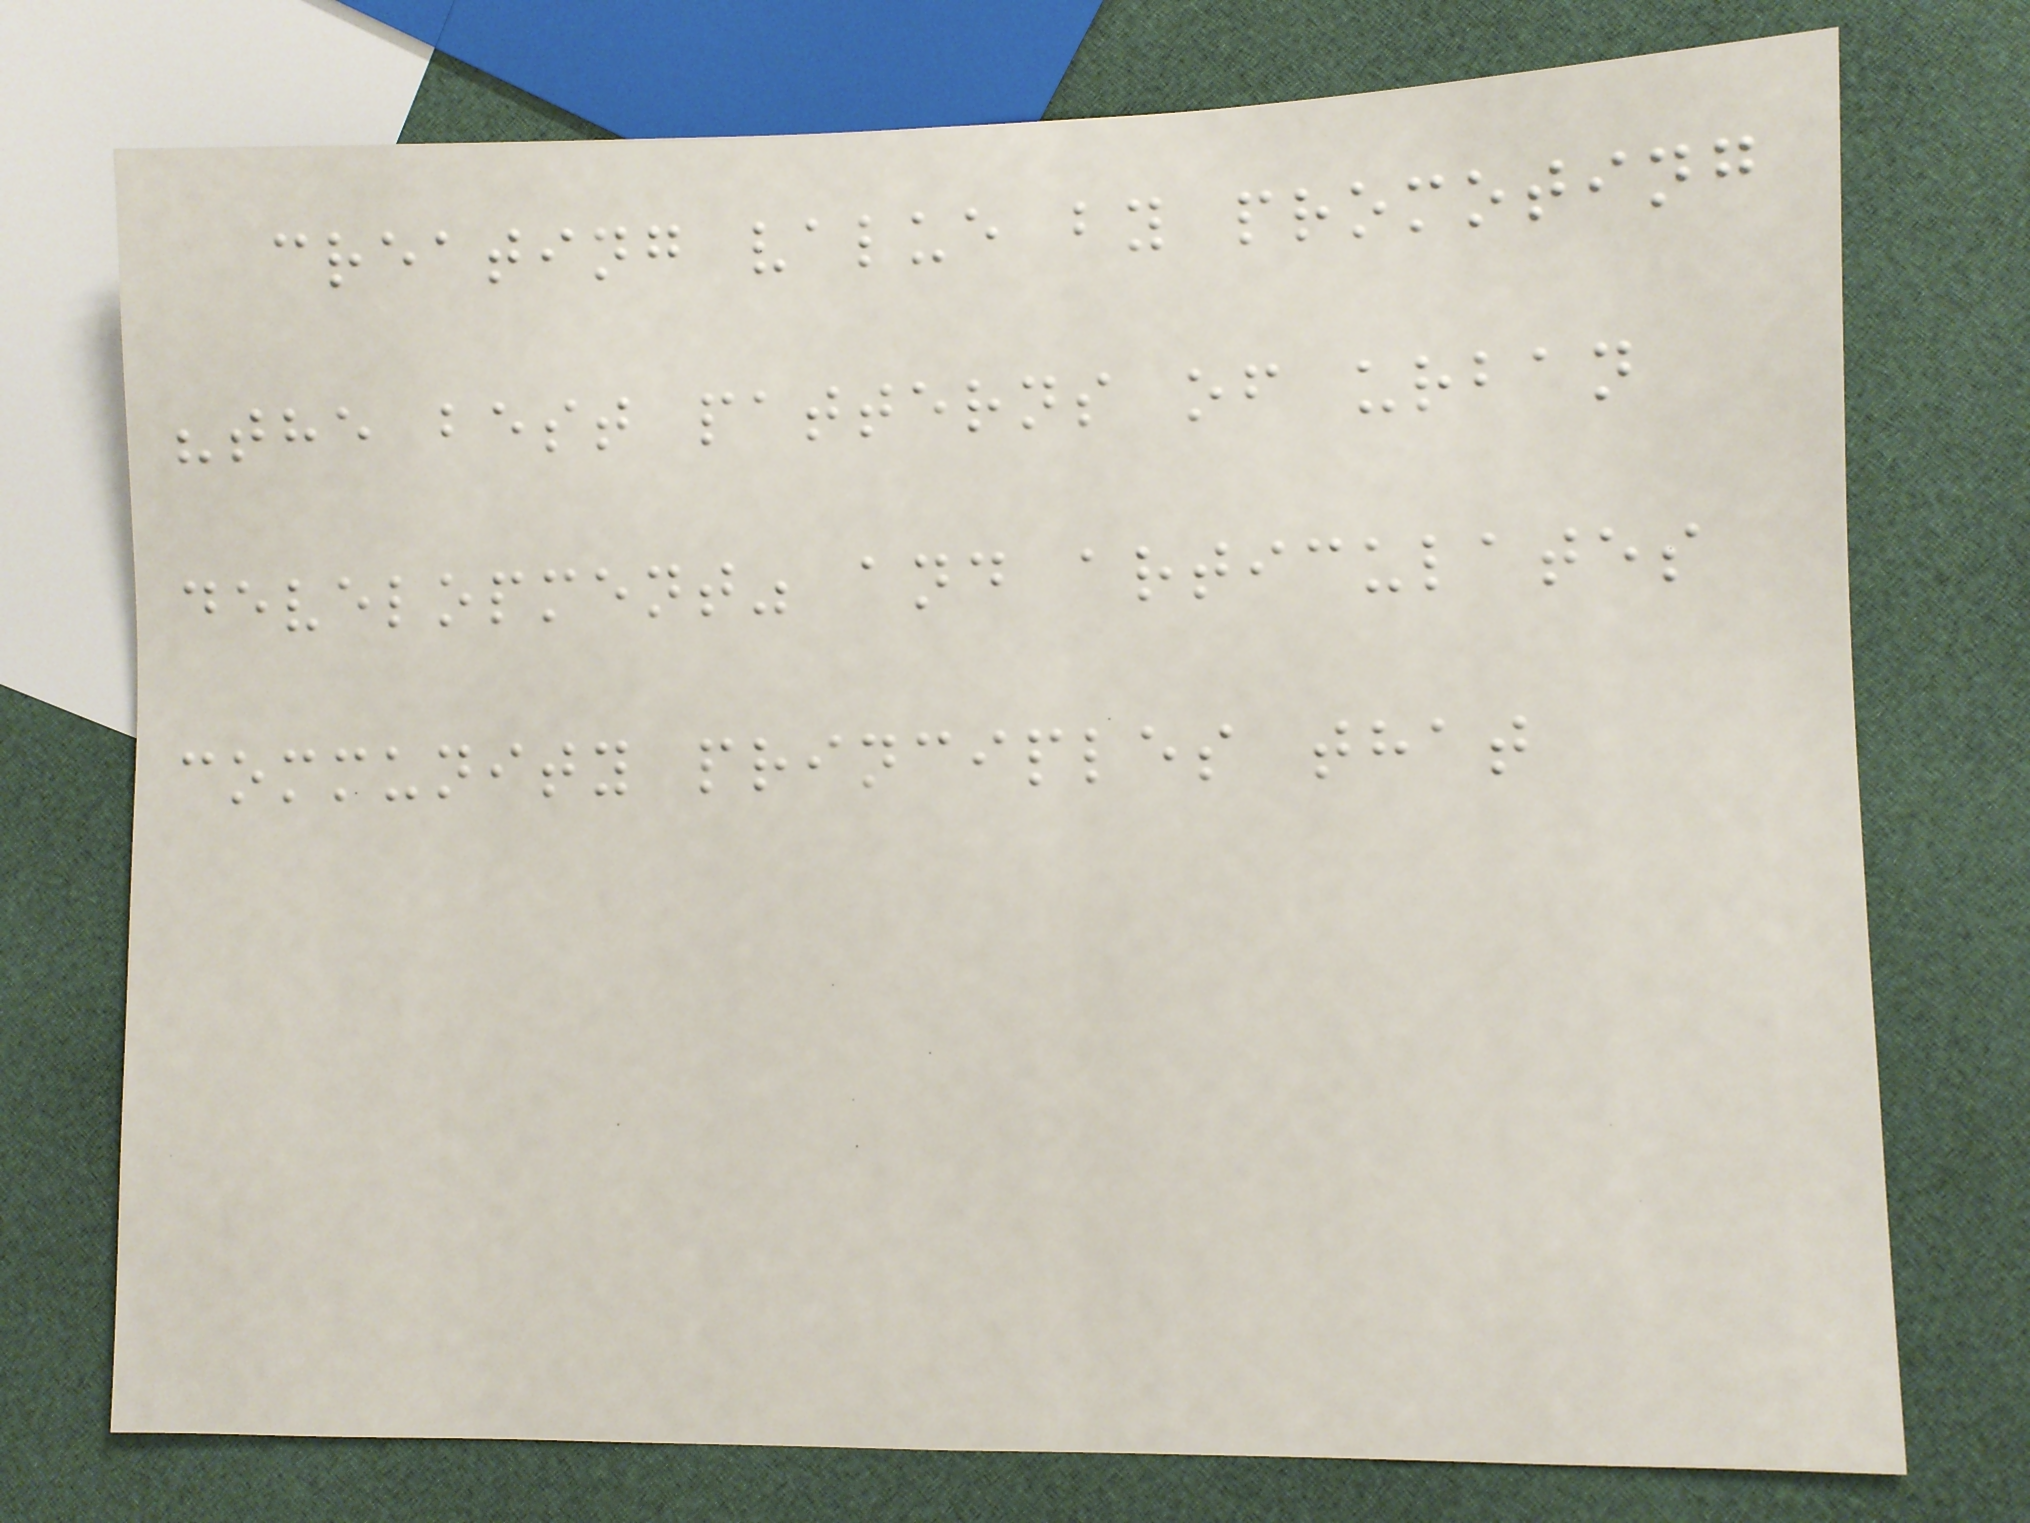creating value by promoting
"the best patterns of urban
development" and articulates
community principles that
